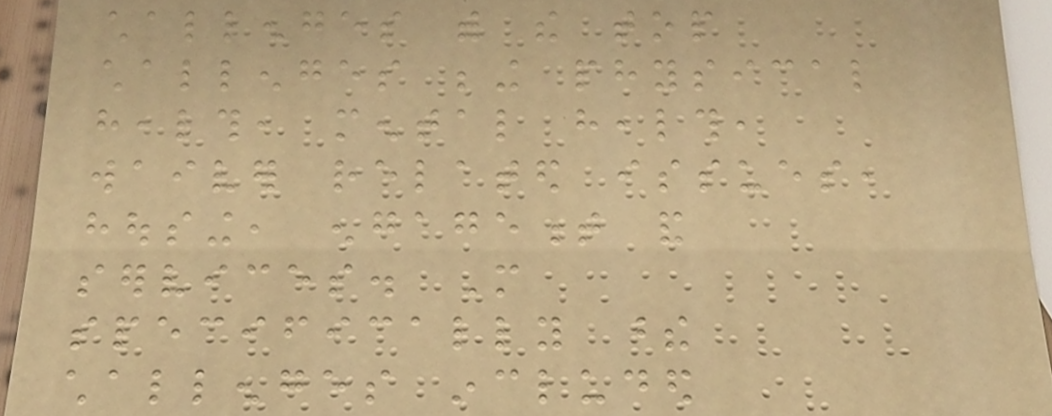challenges with the top
challenges being physical
health, mental health,
waiver related issues,
housing, engagement and
services. More
specifically these
challenges included
